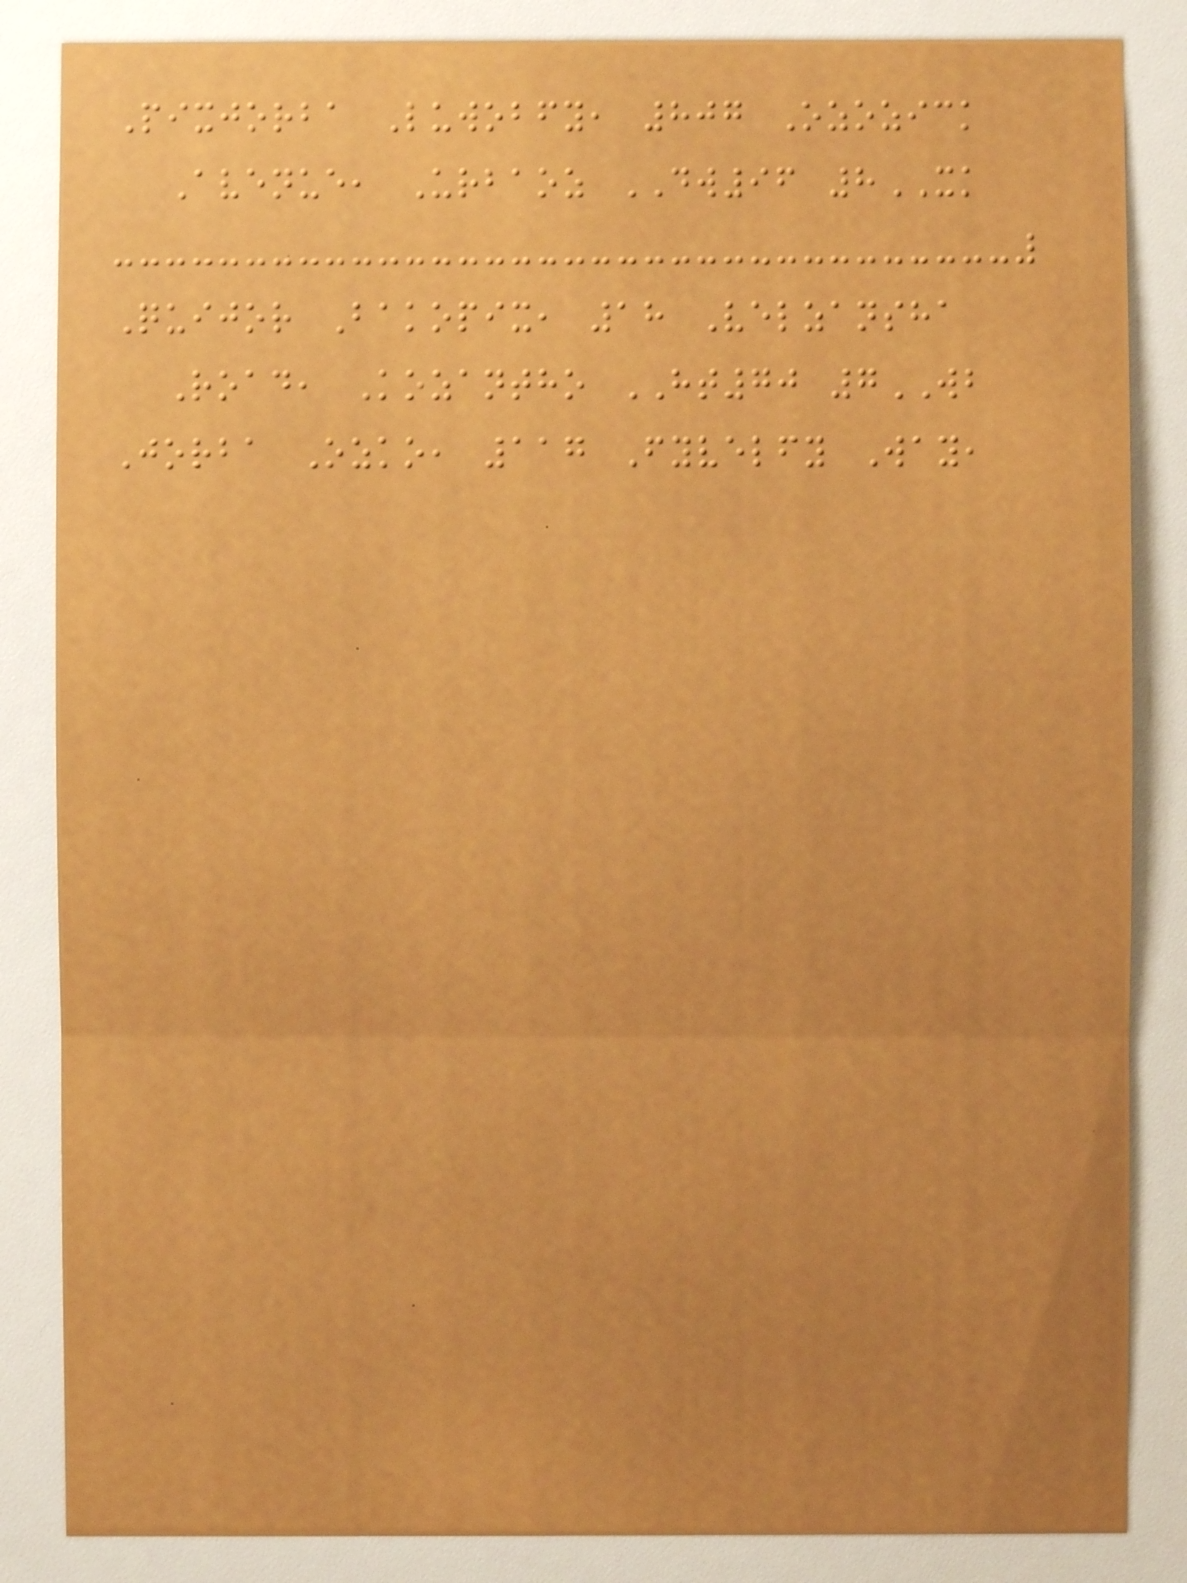Pixjorba Luwobfy, 807 Ozozick
Avenue, Urbaoz DW96 8XK
Quijor Bakopix, 18 Velzansha
Road, Kozantho HT70 7WB
Jorba Ozko, 117 Fyvelfy Way,
